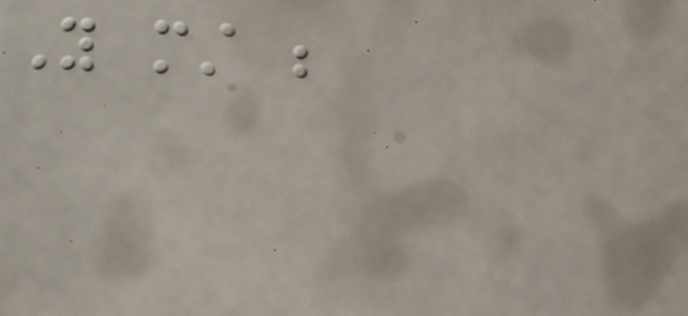You must be
